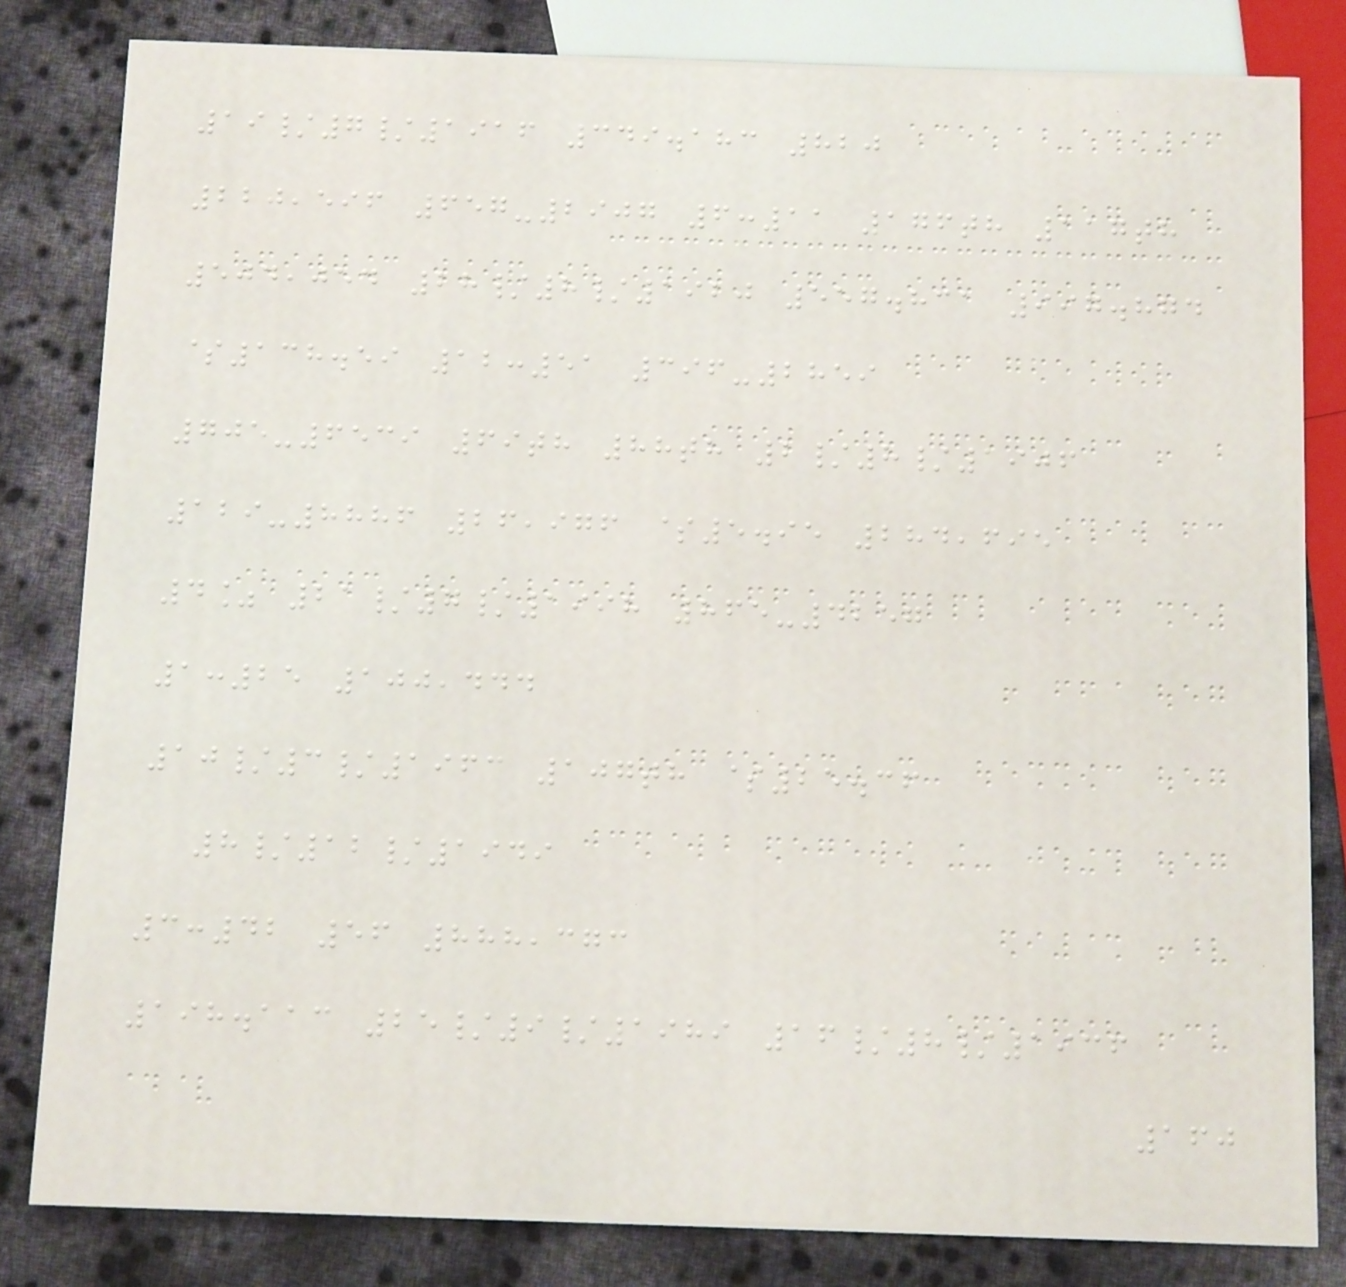19/7/1916 349.183 820
220,596 657-2907 6:11 176th 117th
504,054 28/8/1920 557.831 997.874
$138.59 12:51 396-2859
705-6539 69th 88th 2/8/1906
129-8886 26,976 $5.95 284,695
4% 21/7/1998 865-4257
1:25 100,444
10/3/1963 107th $25.36
8/12/1949
3:42 56 888,373
198.113 25/9/1989 16/8/1936
160
